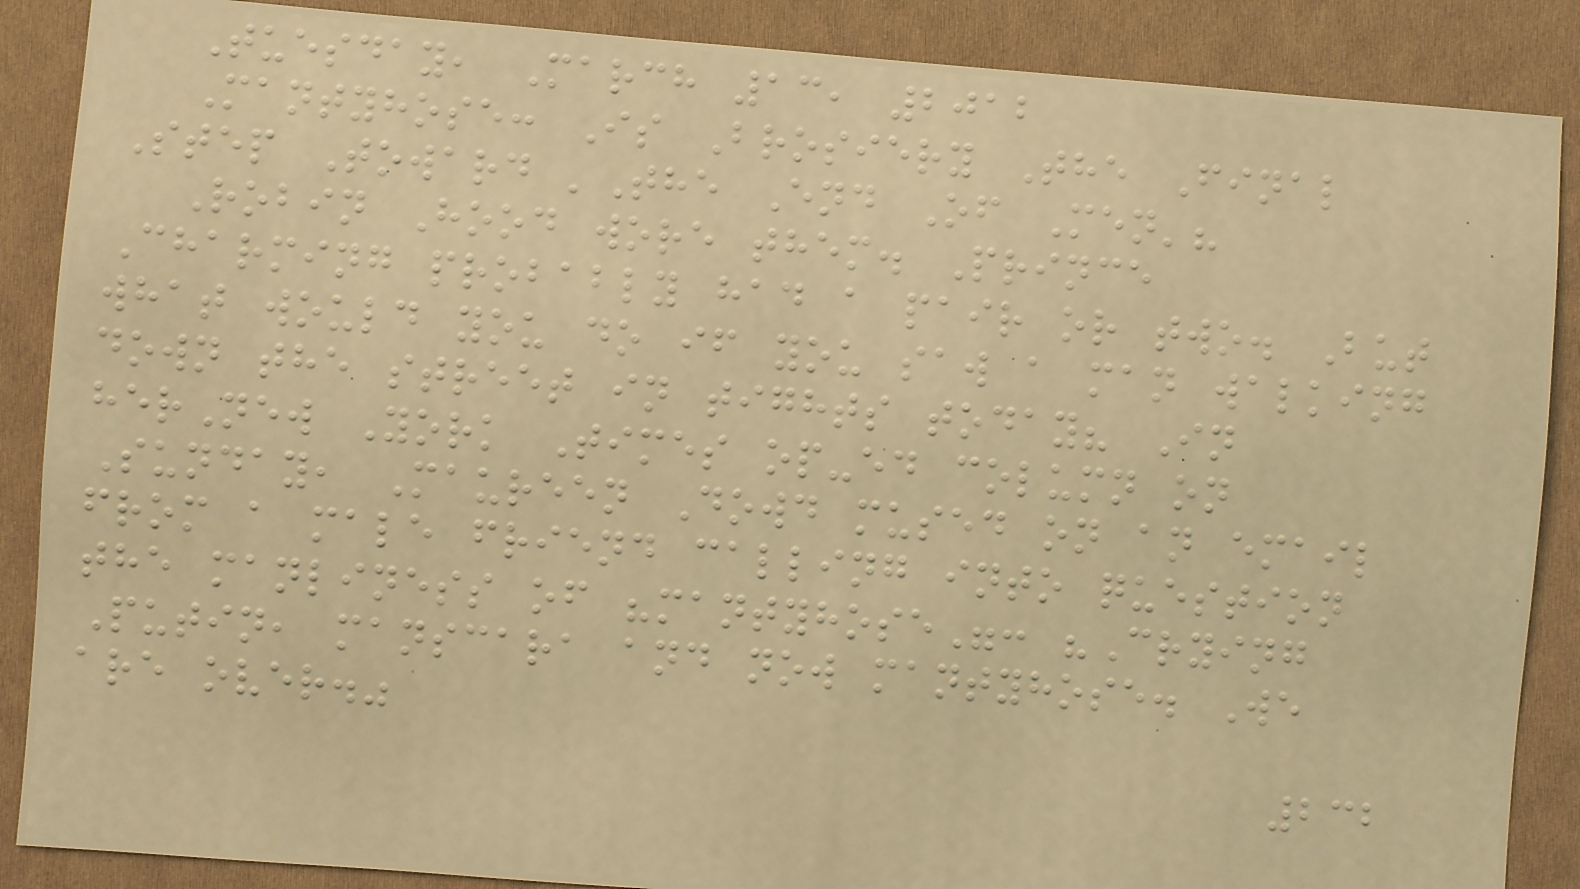Tuesday, March 13, 2012
Mantyhose: Is Brosiery The Final
Step Toward 'The End Of Men'?
Robin Hood wore them. Prince
Charming probably had a pair or two. But
what would you do if you saw a man walking
down the street in tights today? In
herNew York Times op-ed column on
Sunday, Maureen Dowd mused on an email
from a male friend calling into question
the manliness of "mantyhose": "Crying
Putin, manscara and now mantyhose. We
are over."
232
